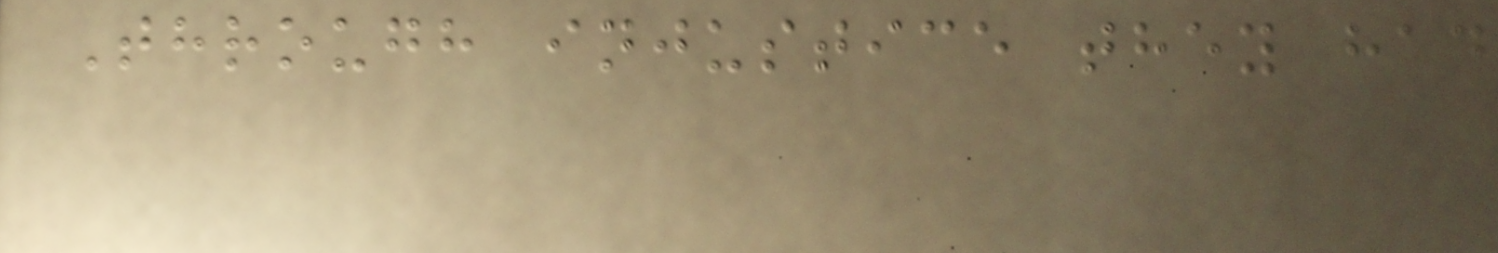Through injustice they had
